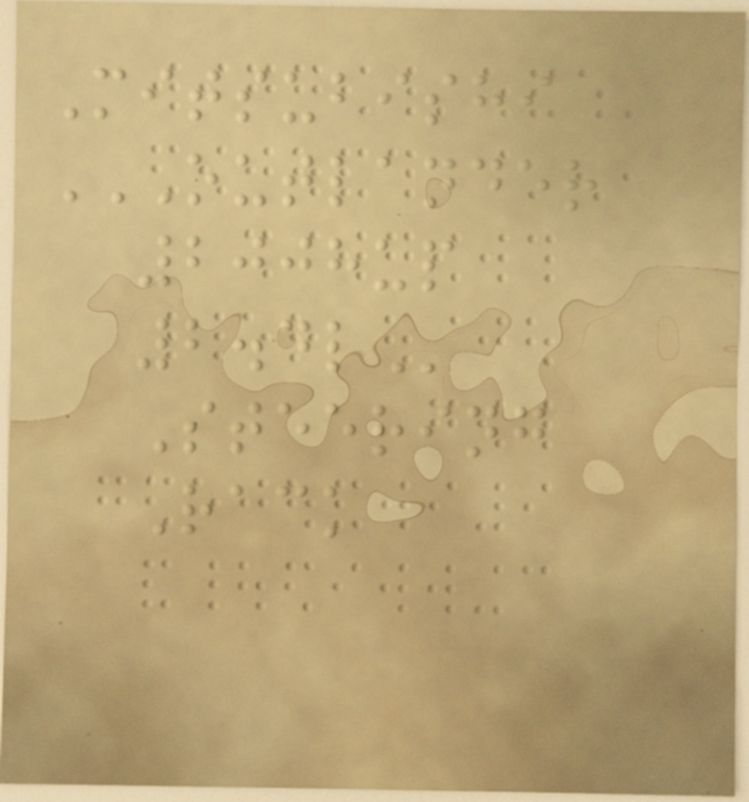Mitsubishi
OUTLANDER
2008UP
2.4L
Steering
Rack
